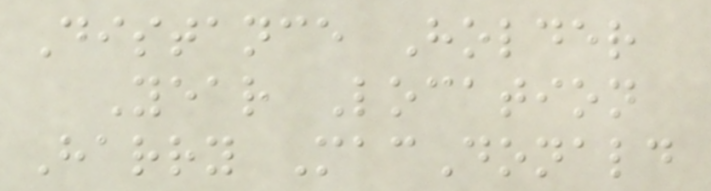Distance Holder
Year Location
Harry MacDonald
